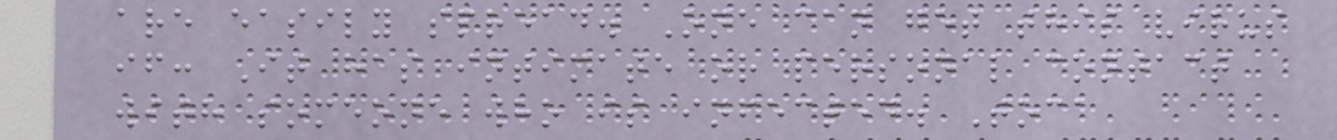are easily spread. One can get this virus
if: It has intimate or personal contact
with someone who is infected. Toca
